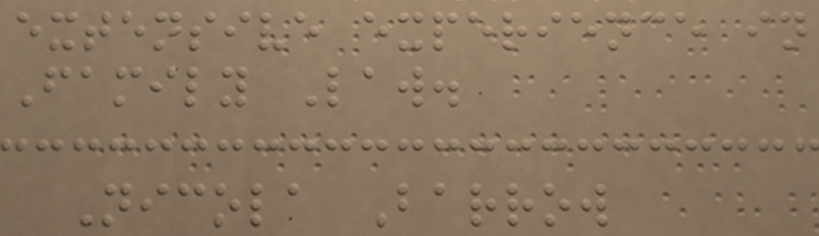extensive experience in
Family Law.
Nicola Barrow
